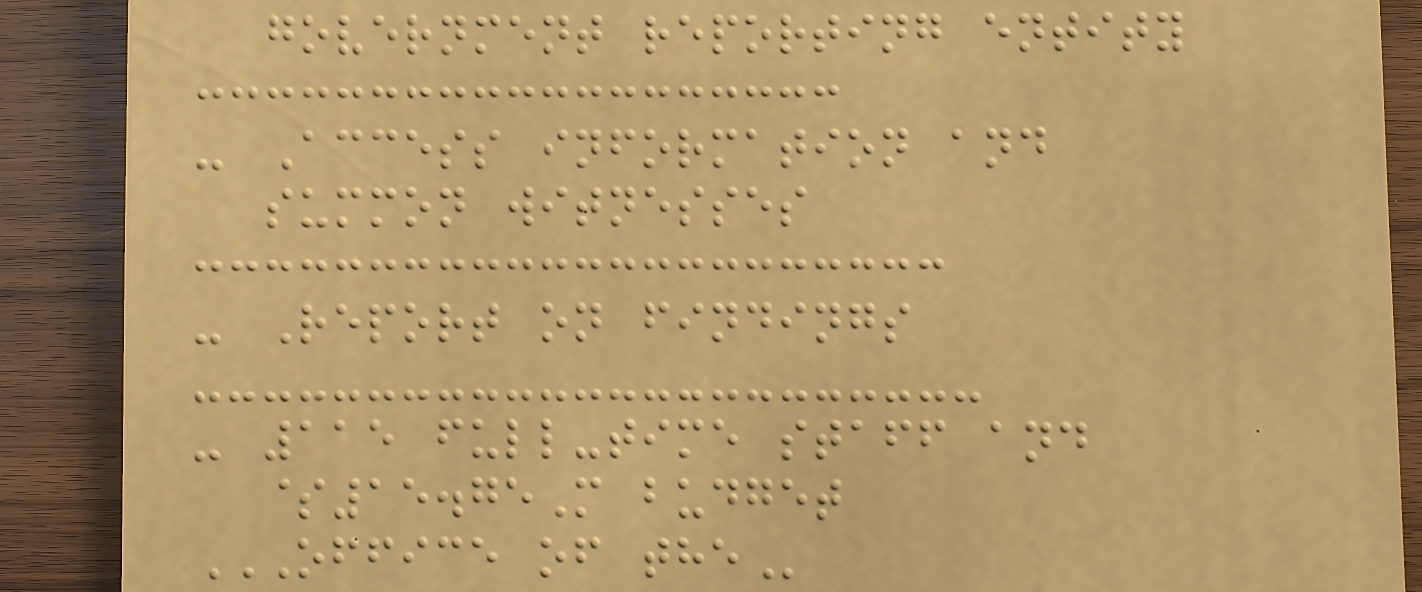government reporting entity
- Access information and
summon witnesses
- Report on findings
- 115 full-time staff and
$15.75M budget
OFFICE OF THE
